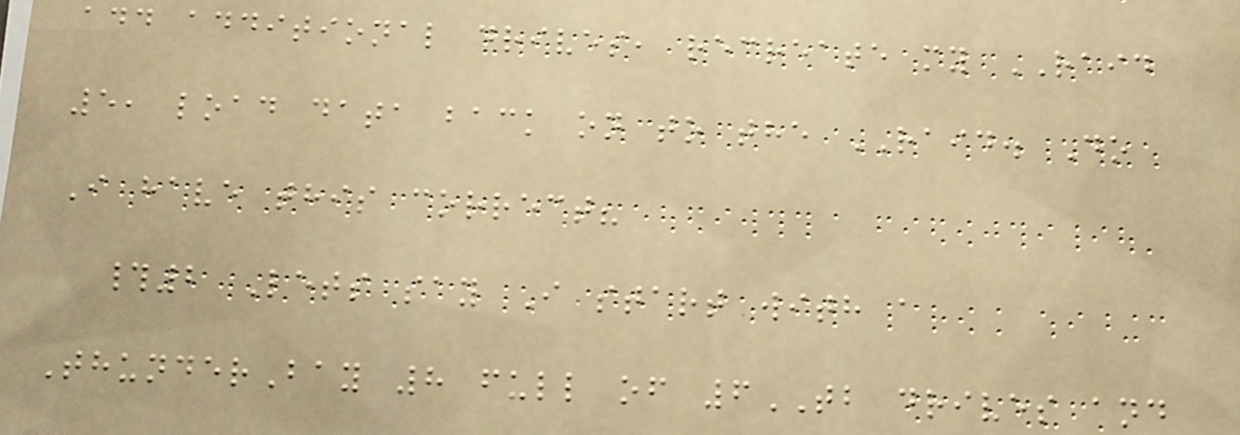add additional drives, recreate my RAID
5, load data back on to the RAID. Do
I have this correct?
#2 Lets say I start with a
ThunderBay 8 full of 6TB drives and
